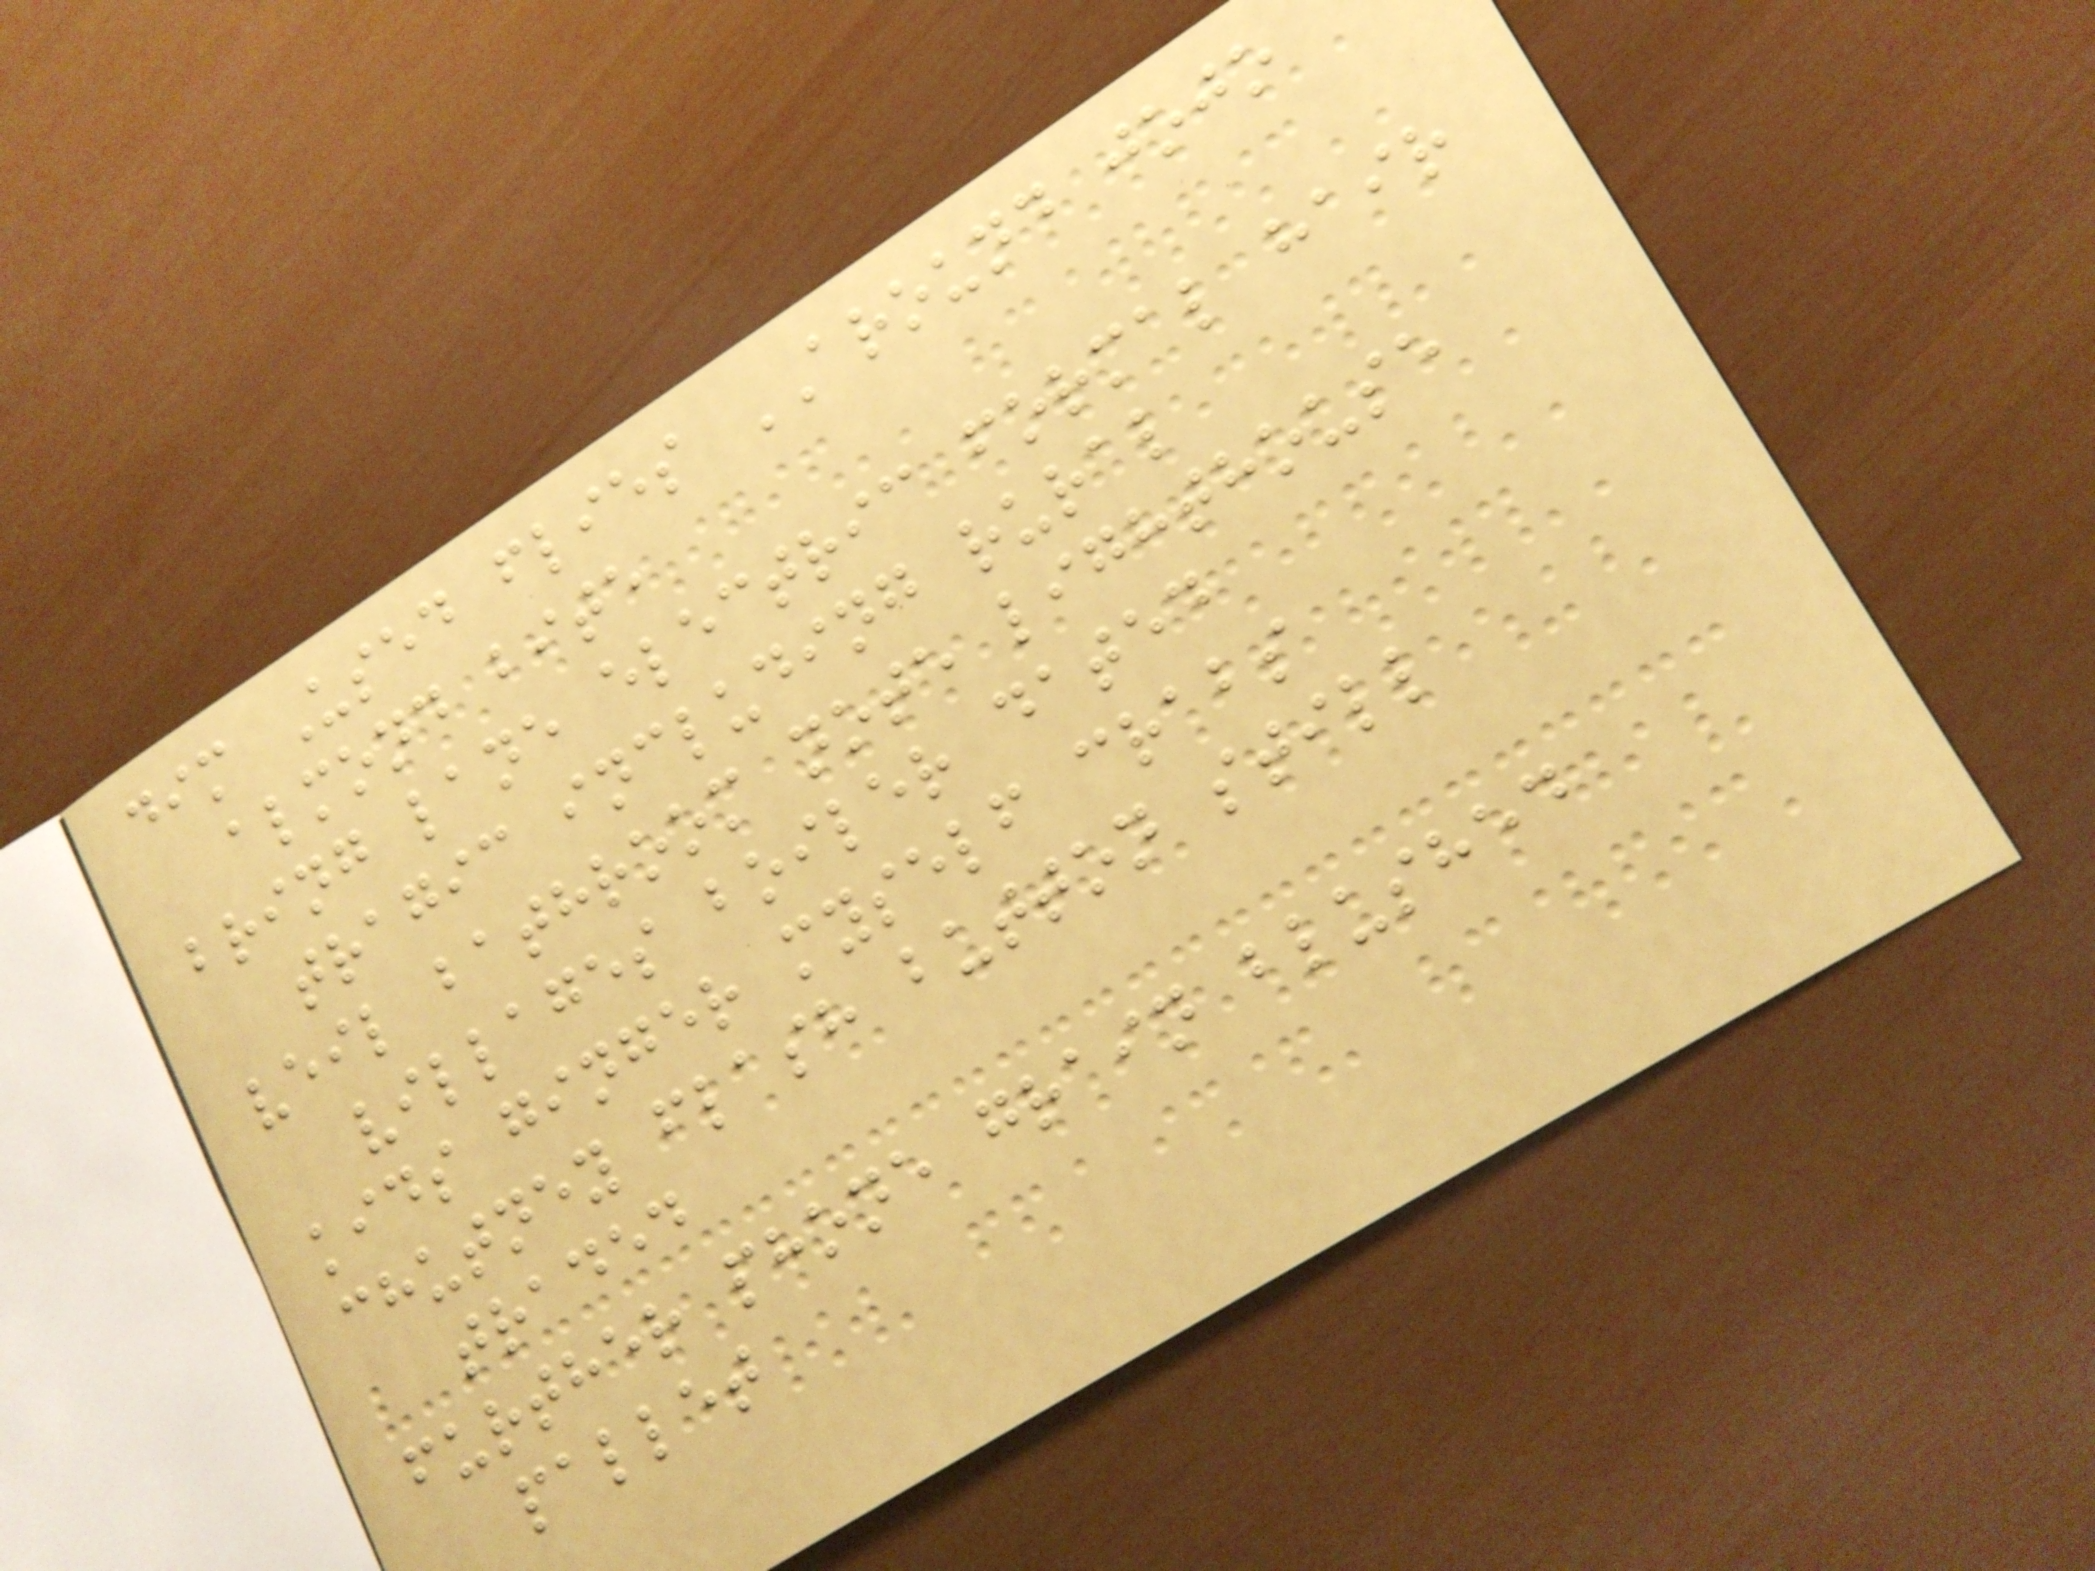dim Used flies AROUND jojo
almond bite
bring lane electric formal hair
tragic including rural
veil bathroom note lighthouse
villages boiler dated
kids ginger myself crabs
chutney flash button still
traded
further phone grain blushed
pallet
